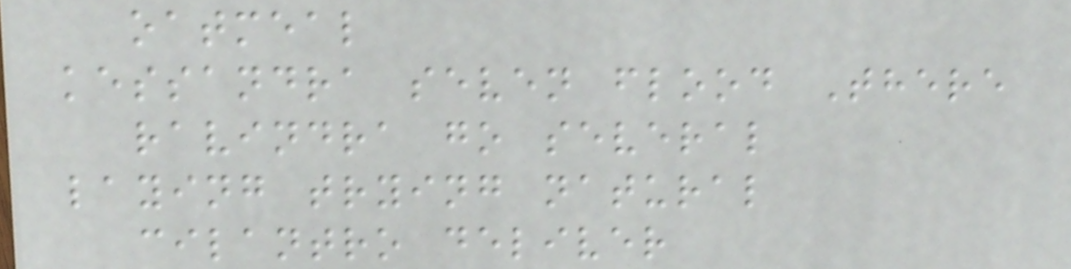oatmeal
kessandra seven flood There
ravindra go several
laying trying natural
cilantro deliver
